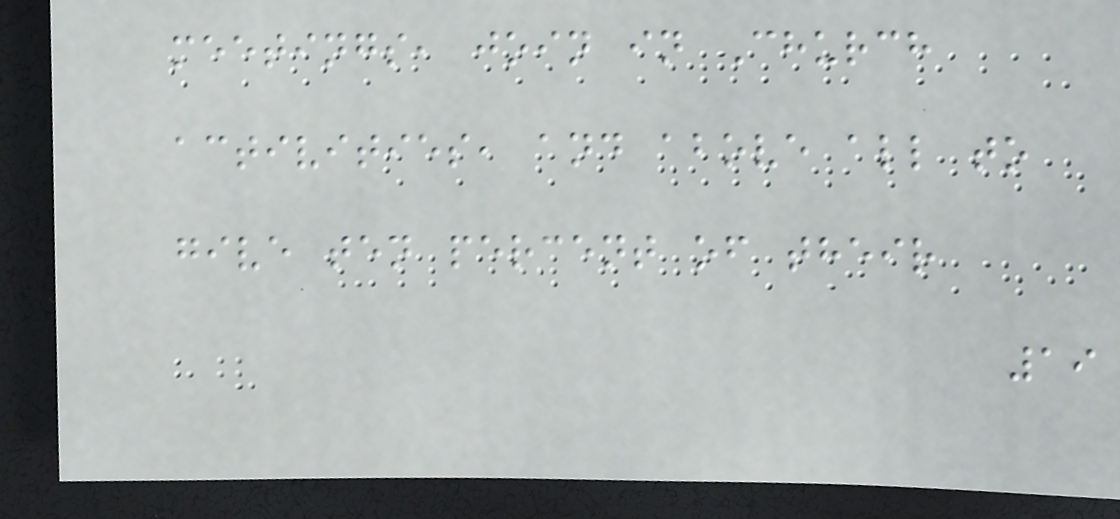meetings, join in Church
activities, and above all to
give ten percent of their
19
